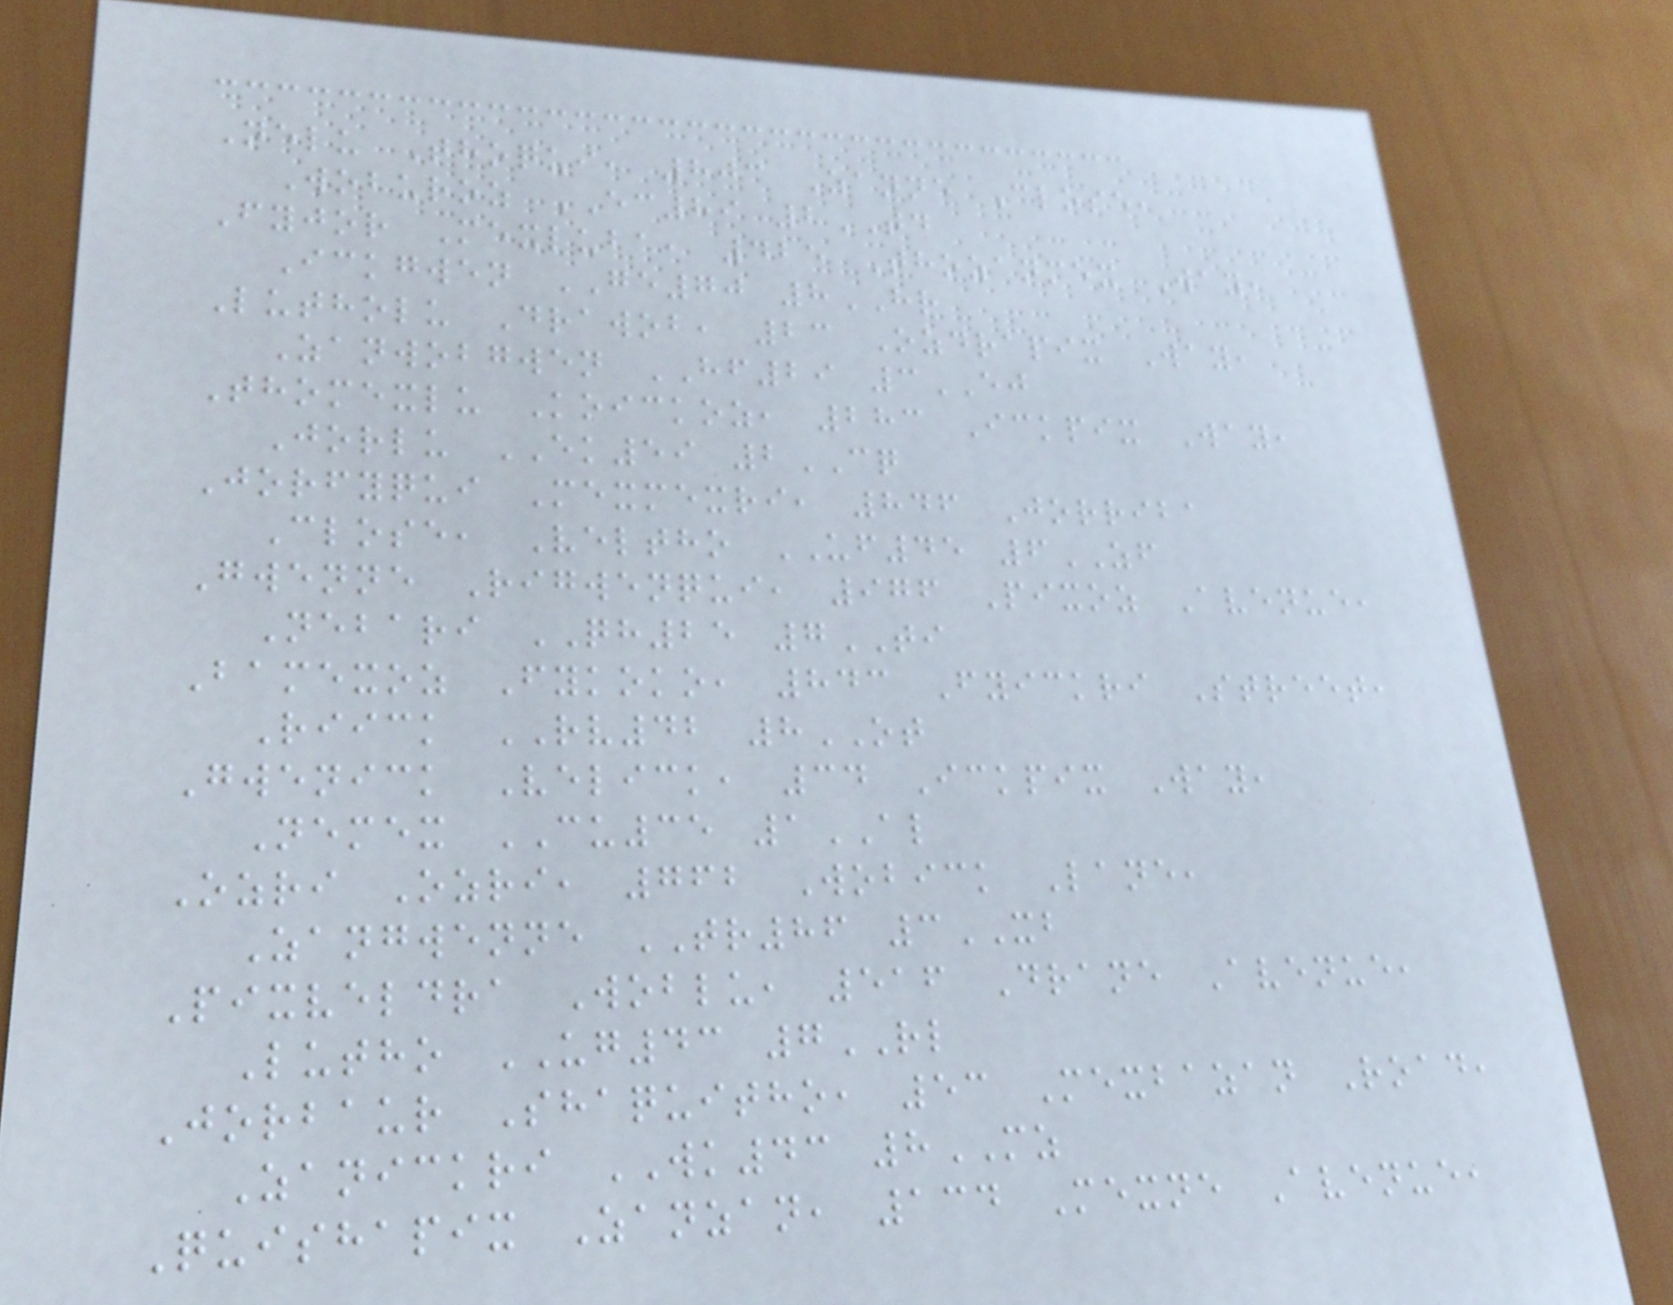Nelu Thoqui, 803 Zanne Close,
Woburoz EC89 2TD
Fyjor Mexluba, 425 Thozanmex Way,
Ickgwen GE70 8HR
Lutholu Drawob, 23 Ozdrapix Way,
Zanwobgwen HF29 3EJ
Thomexlu Koickoz, 283 Ickpix Way,
Jorlu EK59 2CQ
Jorfyqui Mexmexri, 846 Jorriba
Close, Veltho UF45 6ZF
Gwenne Rigwenqui, 976 Pixoz Avenue,
Nebari QH25 7TI
Bamexoz Fykoko, 843 Fyickri Street,
Riick RV42 8OT
Gwenick Velick, 34 Ickpix Way,
Nemex CU35 1AL
Ozri Ozri, 762 Wobick Lane,
Zangwenne TR86 3XB
Pixveldra Woblu, 516 Drane Avenue,
Lutho UG43 7RL
Jorbaur Shaquitho, 53 Mexbazan Road,
Zanickri WK43 8MZ
Quishapix Zanzan, 134 Mexne Avenue,
